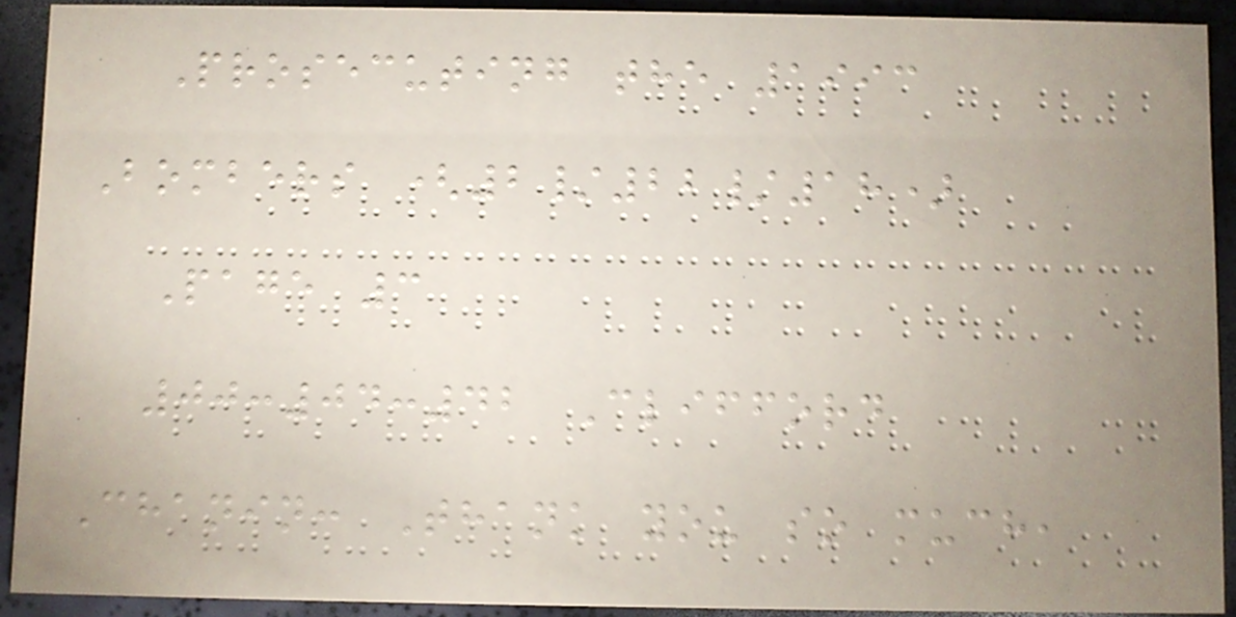Prosecuting the 1993
Bombers (2/22/18)
Page 3
00:04:42 Clifford
Chanin: Thank you so much,
